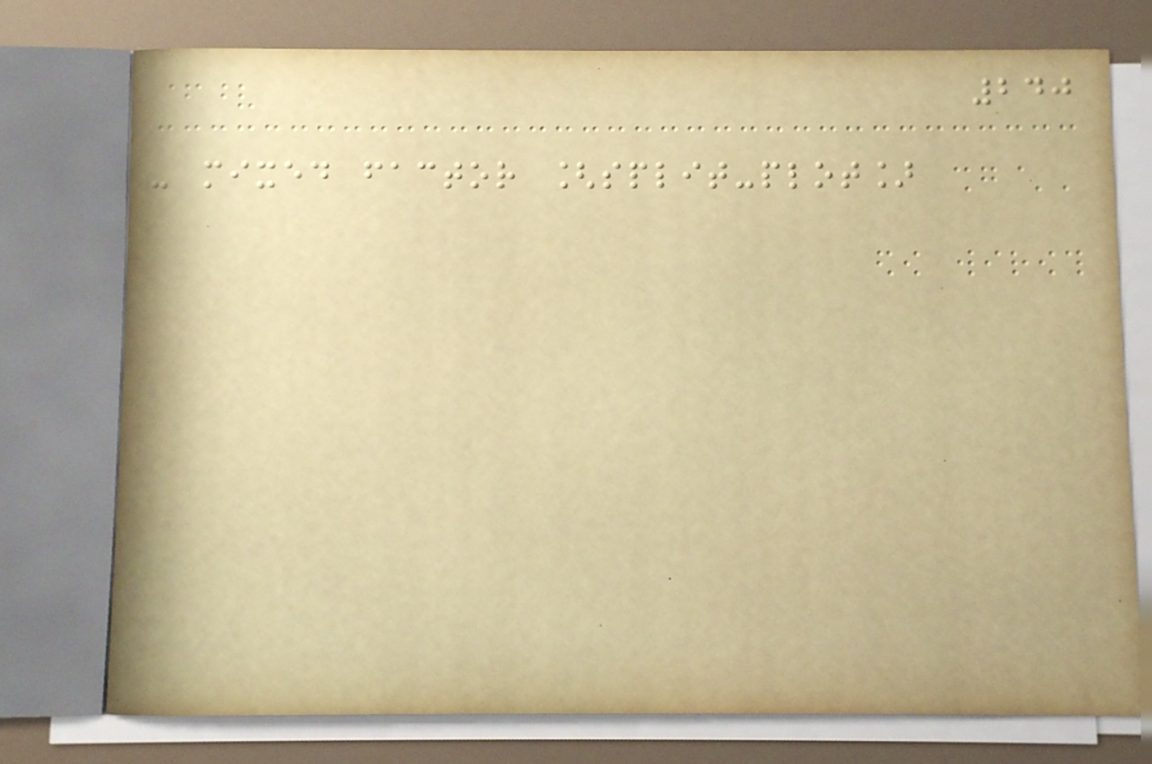240
- mixed factor [split-plot]
